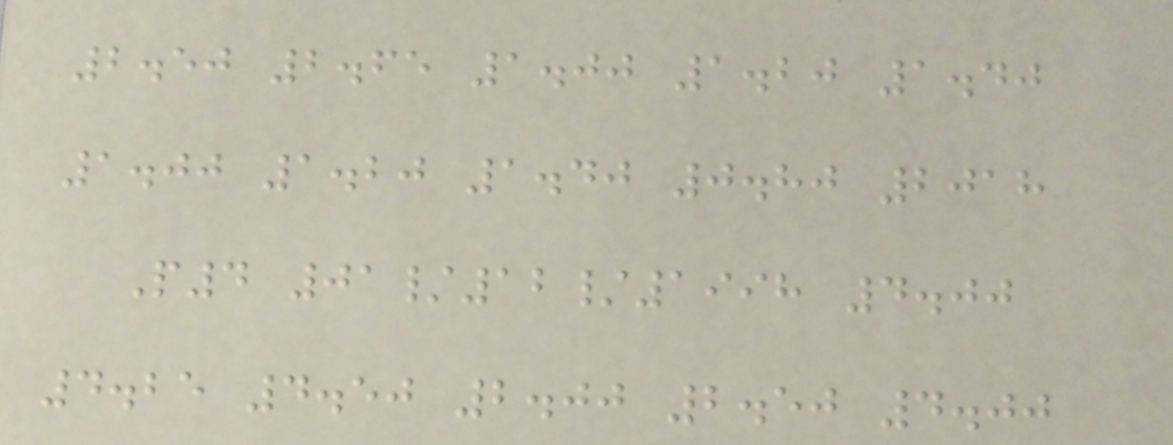2.50 2.65 1.00 1.20 1.40
1.00 1.20 1.40 0.80 2018
P4 01/12/1998 4.00
4.25 4.50 2.00 2.50 4.00
